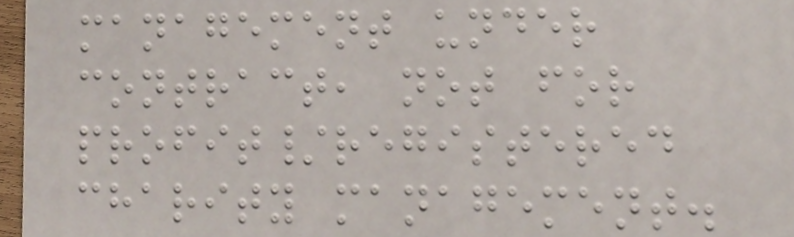management under
contract, not for
profit/registered
charity management.
